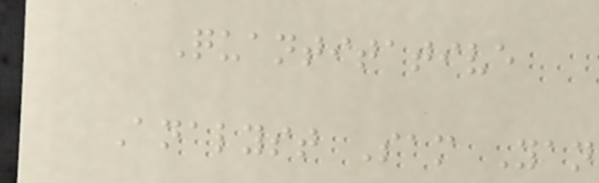Quantitative
Analyst Sam Yan
